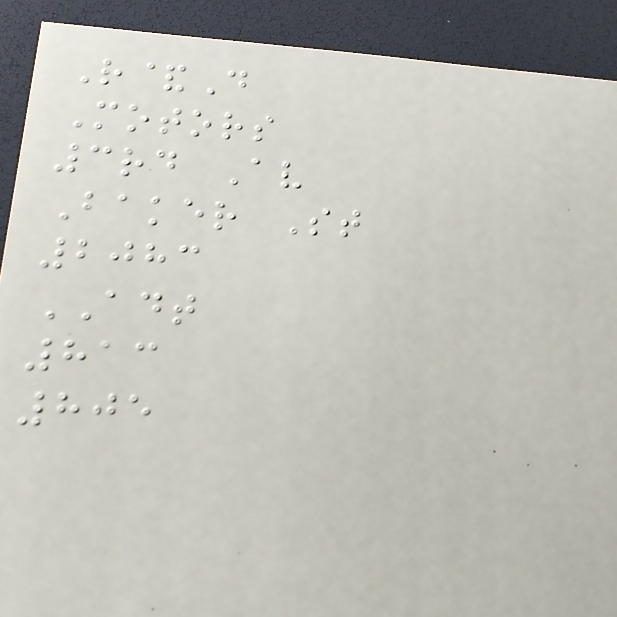R&D
Motors
3rd Av
Baker St
2083
ADT
813
805
